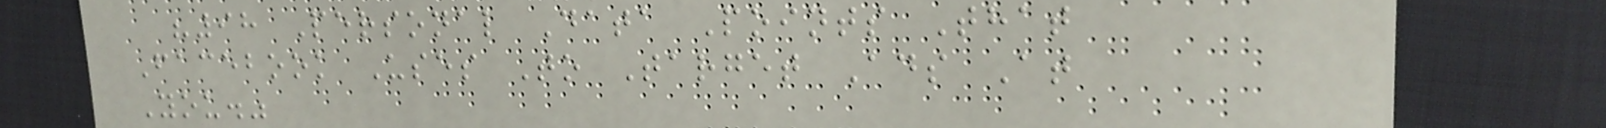"98 Personal Data Points That
Facebook Uses To Target Ads At
You."
